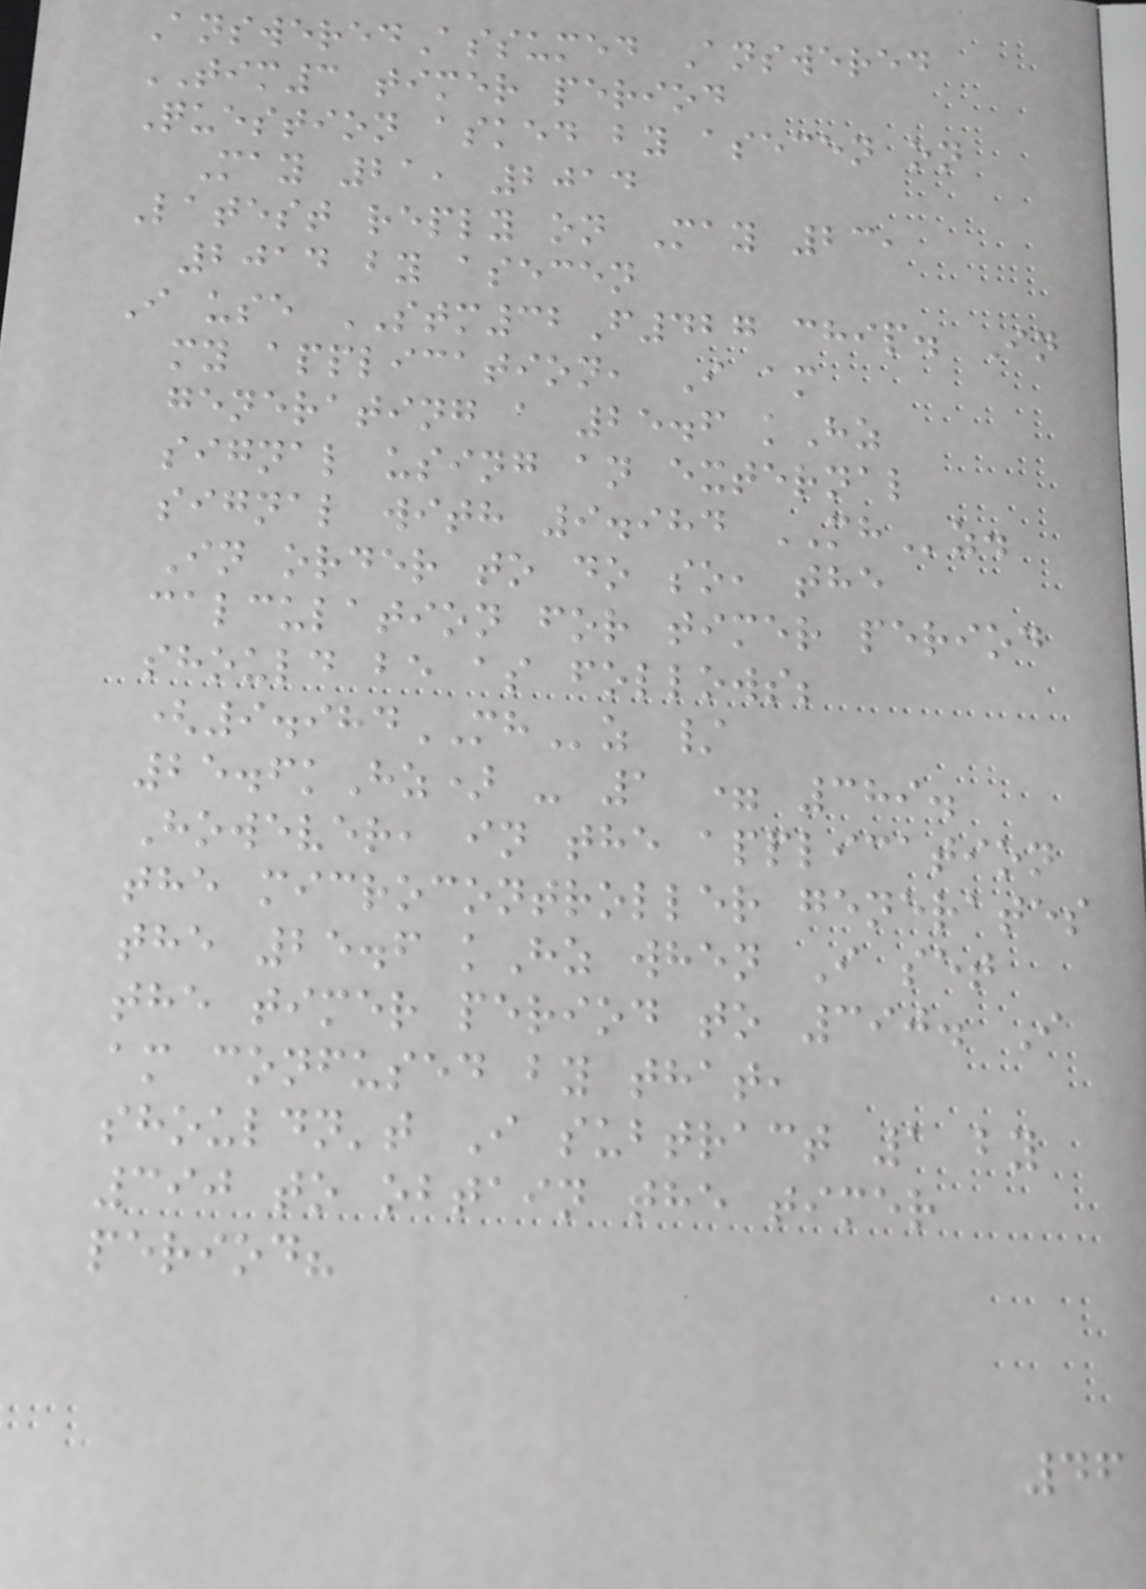AnsweredAssumed Answered
TIM3 timer period
Question asked by asecen on
May 21, 2014
Latest reply on May 23,
2014 by asecen
I use STM32F427 chip. In
my application, I am
generating a 25.6 kHz
signal using an external
signal with 9.984 MHz.
In order to do so, the
calculation for timer period
should be as follows;
(9.984MHz /
25.6kHz) - 1 = 389.
However, in the application
the microcontroller generates
the 25.6 kHz when I set
the timer period to 390. I
am confused by that,
shouldn't I subtract 1 by
390 to obtain the timer
period?
46
